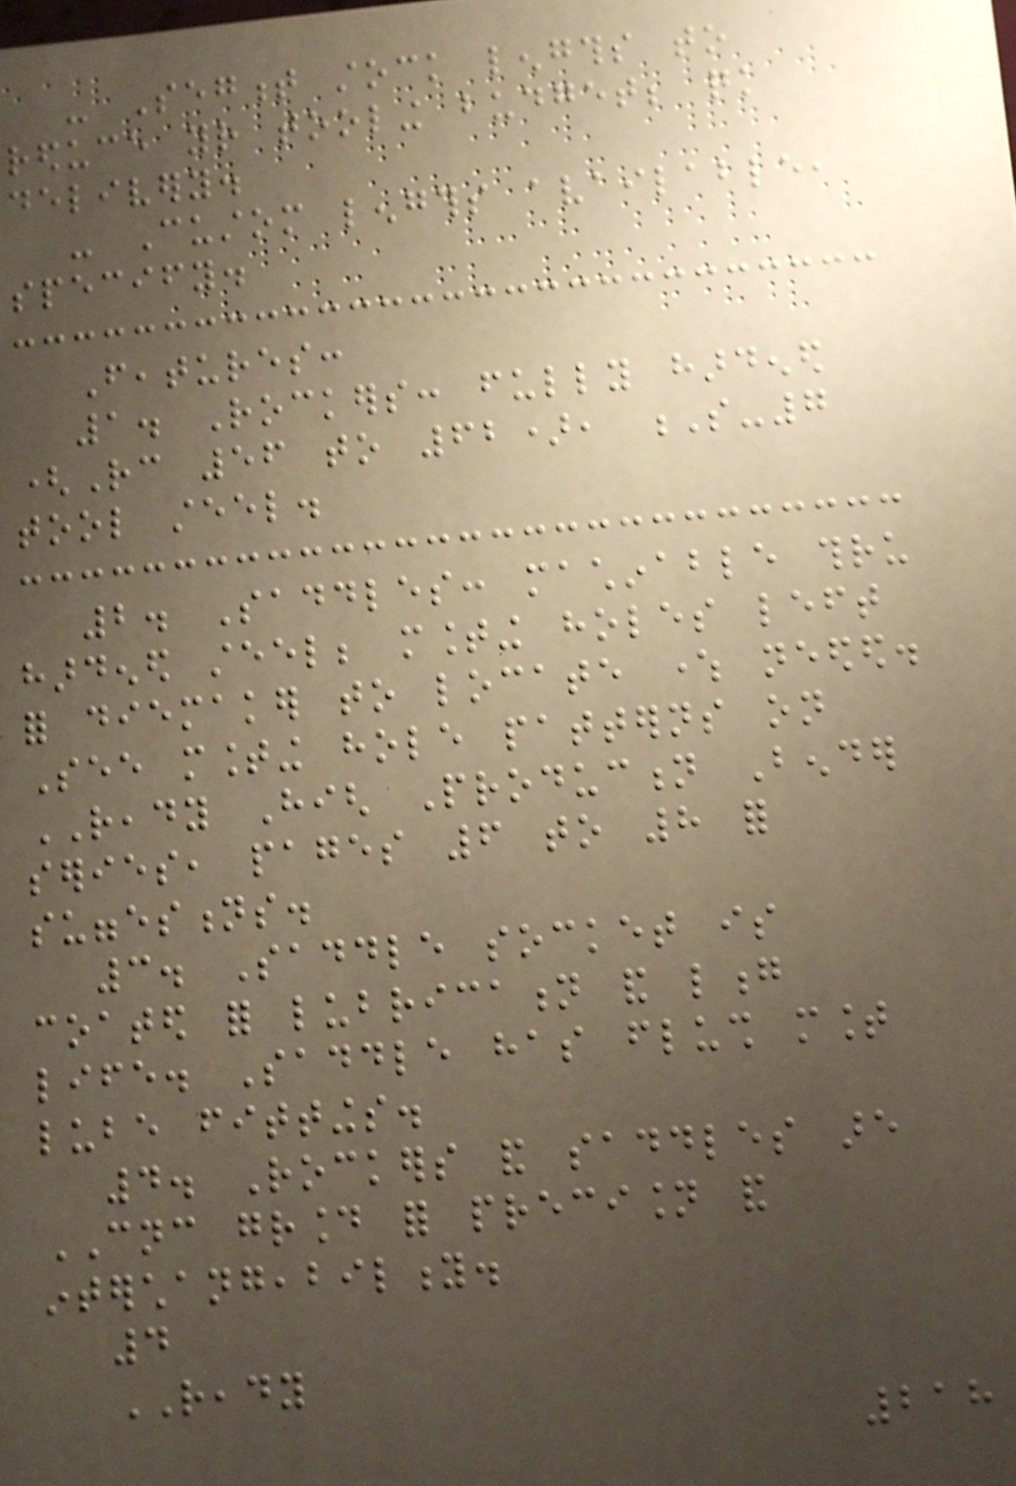- Segment stock lengths to
reduce your tooling budget; quick
delivery.
- Custom lengths available,
specify.
Features:
1. Rockers: fully hardened
(Rc 56 to 62), S-7
tool steel.
2. Saddles: machinable thru
hardened steel; mounting holes left
for diemaker to locate where needed.
See mounting hole patterns on
READY High Production Bender
series, pages 6 to 8 for
suggestions.
3. Saddle socket is
coated for lubrication and long
life. Saddle has flush mount
lube fittings.
4. Rockers and saddles are
CNC ground for precision and
interchangeability.
4
READY
218
